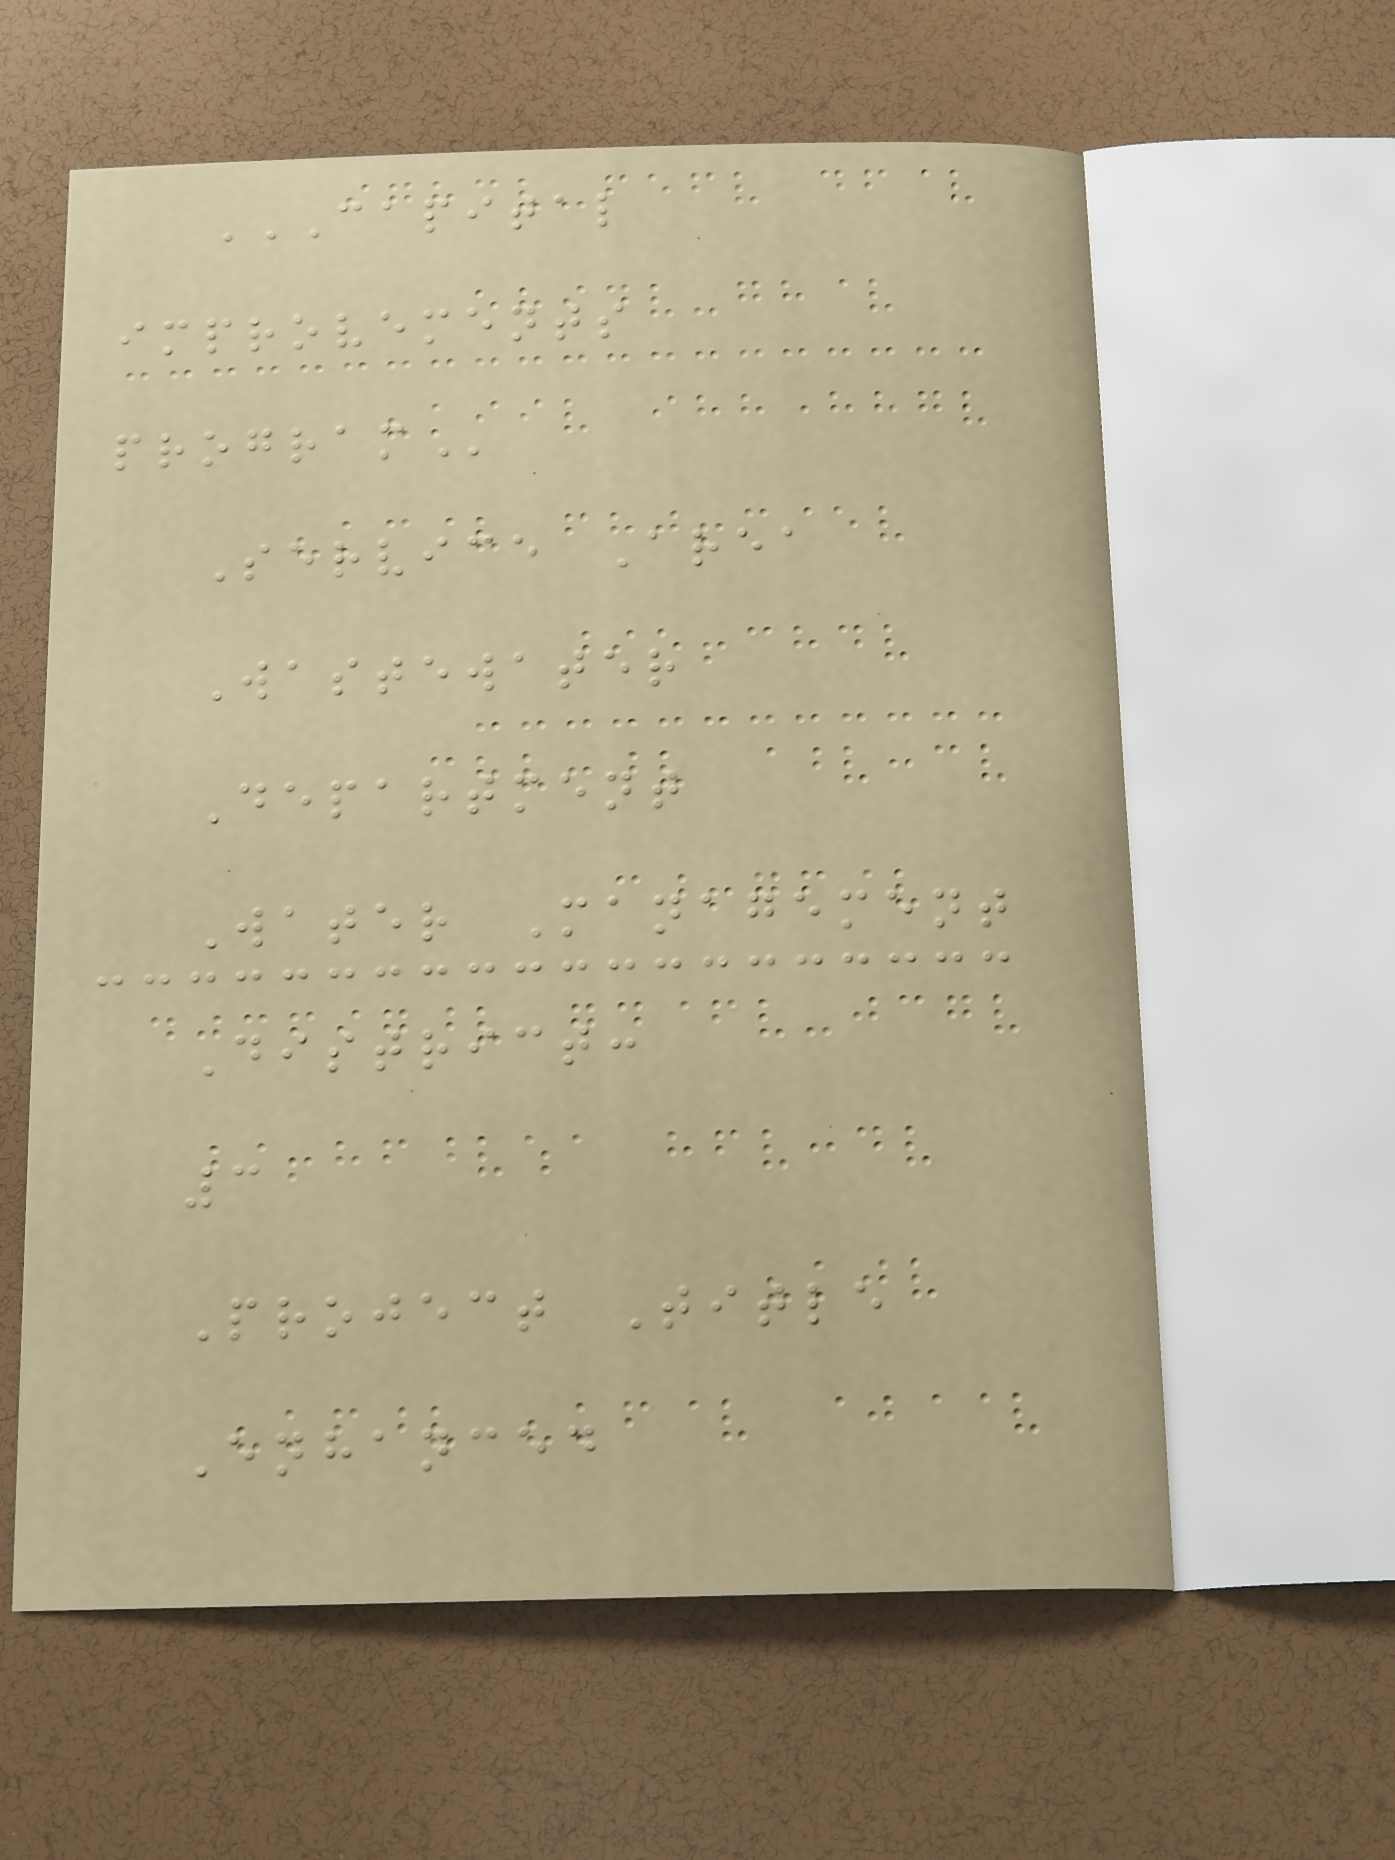CAPITAL
IMPROVEMENTS
PROGRAM
Service Area
Wastewater
Department
Water Management
District:
3
Project Title
Enhanced
